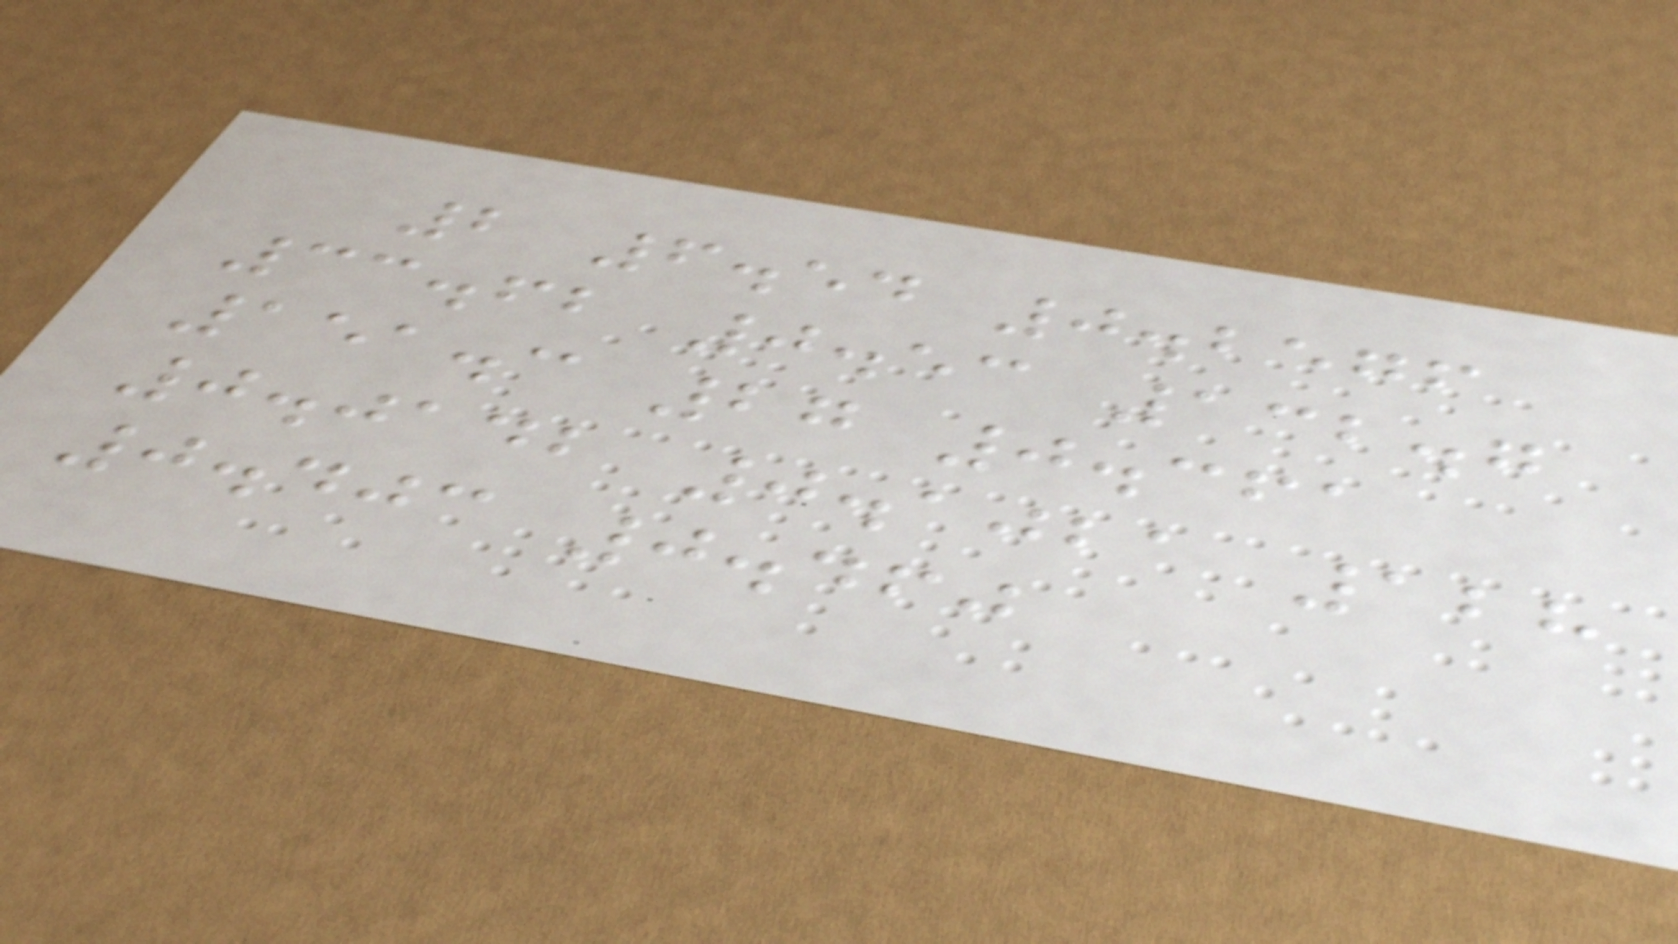2 6.54 0.2576
33.62 0.53 132.7
151.3 27 0.361
0.0142 0.1021 128
0.403 0.460
